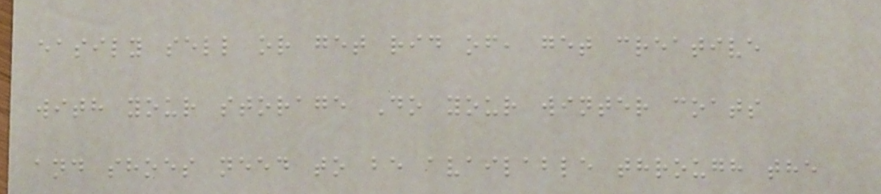easily sell or get rid of, get creative
with your storage Do your winter coats
and shoes need to be available through the
